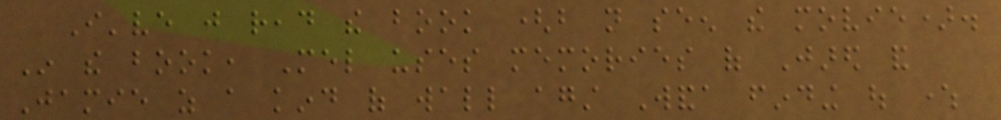I've just read the book (but not seen the movie).
In the book, Mel uses memories of Jared and
Jamie as a kind of wall against Wanda finding out where
